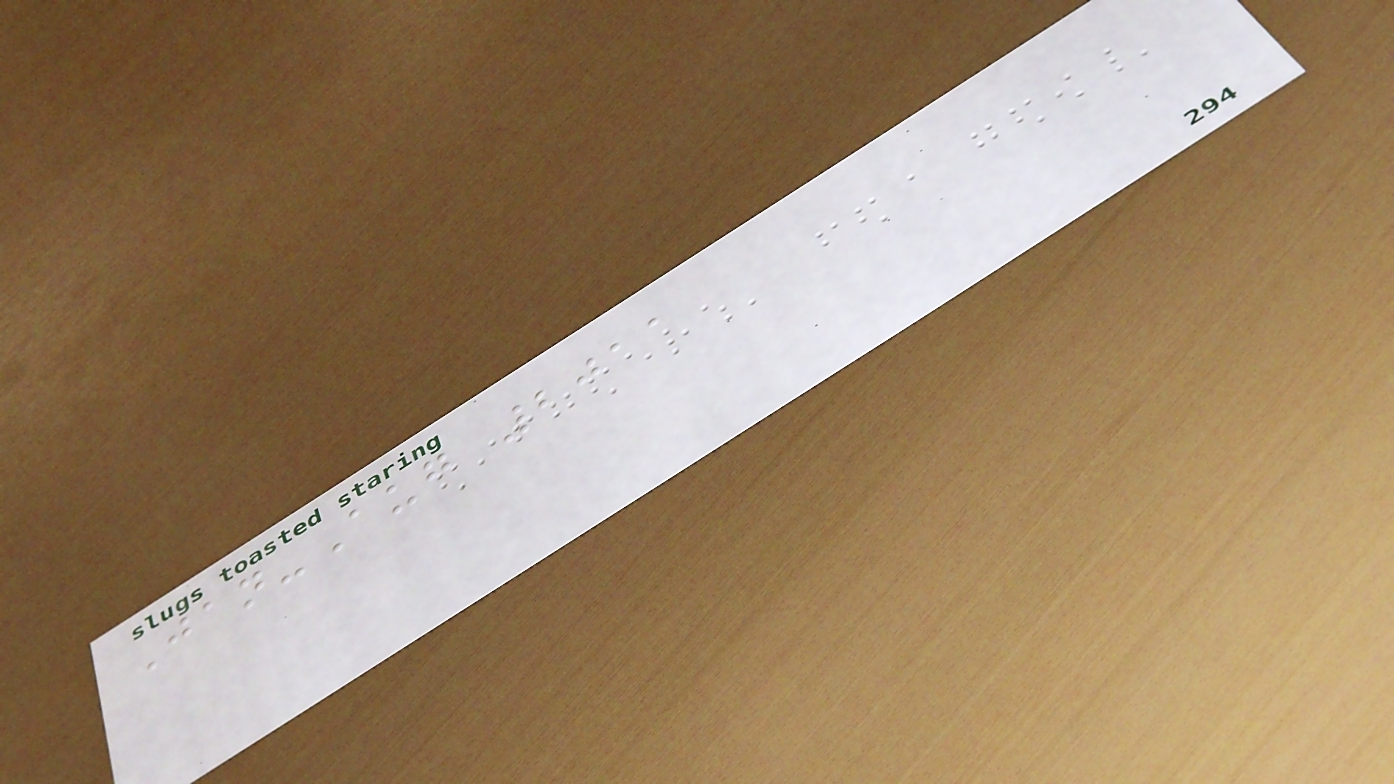Jan-Aug 2011
